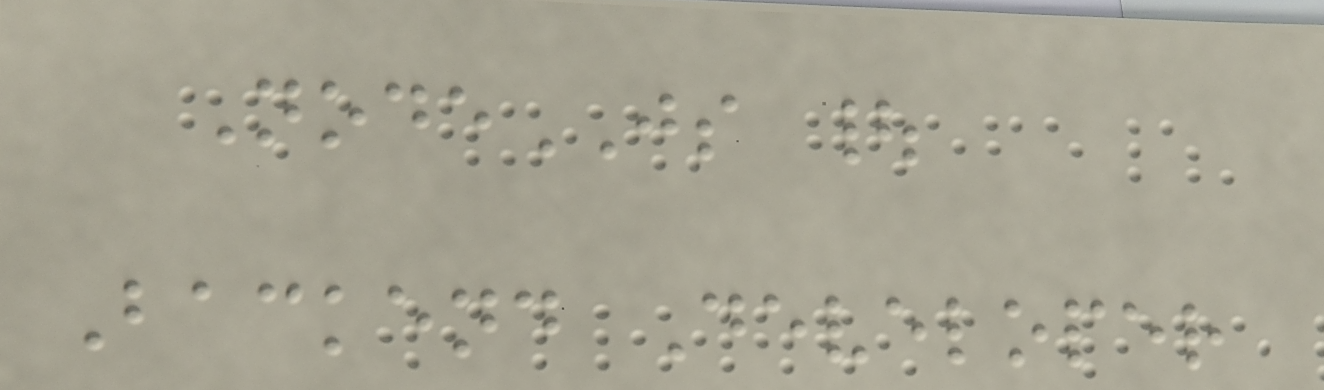NodeJS |
Backend Developer
